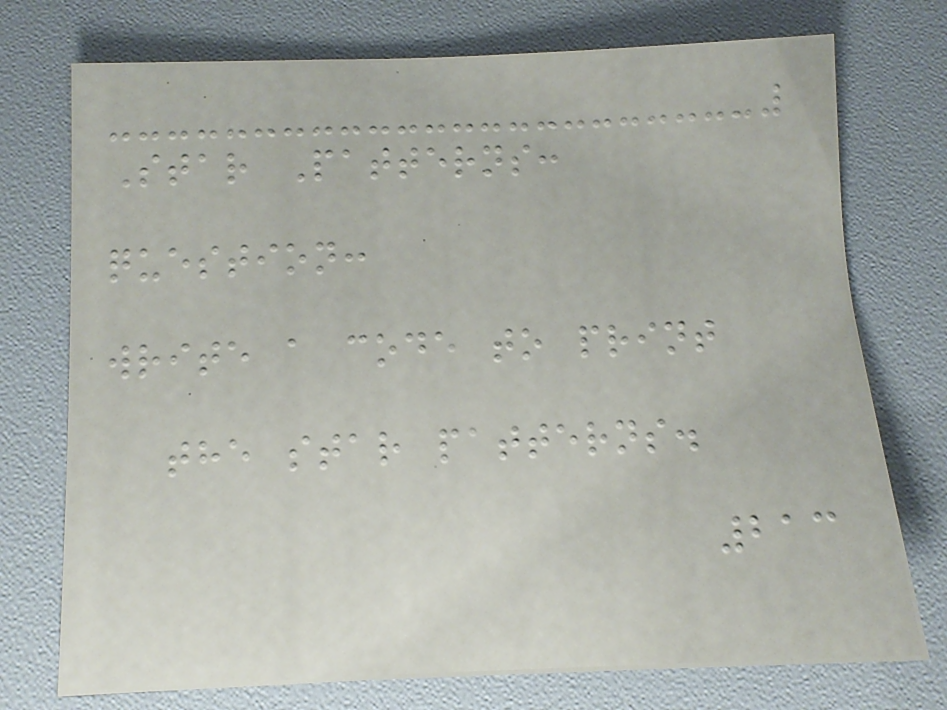Star Patterns:
question:
write a code to print
the star patterns.
213
